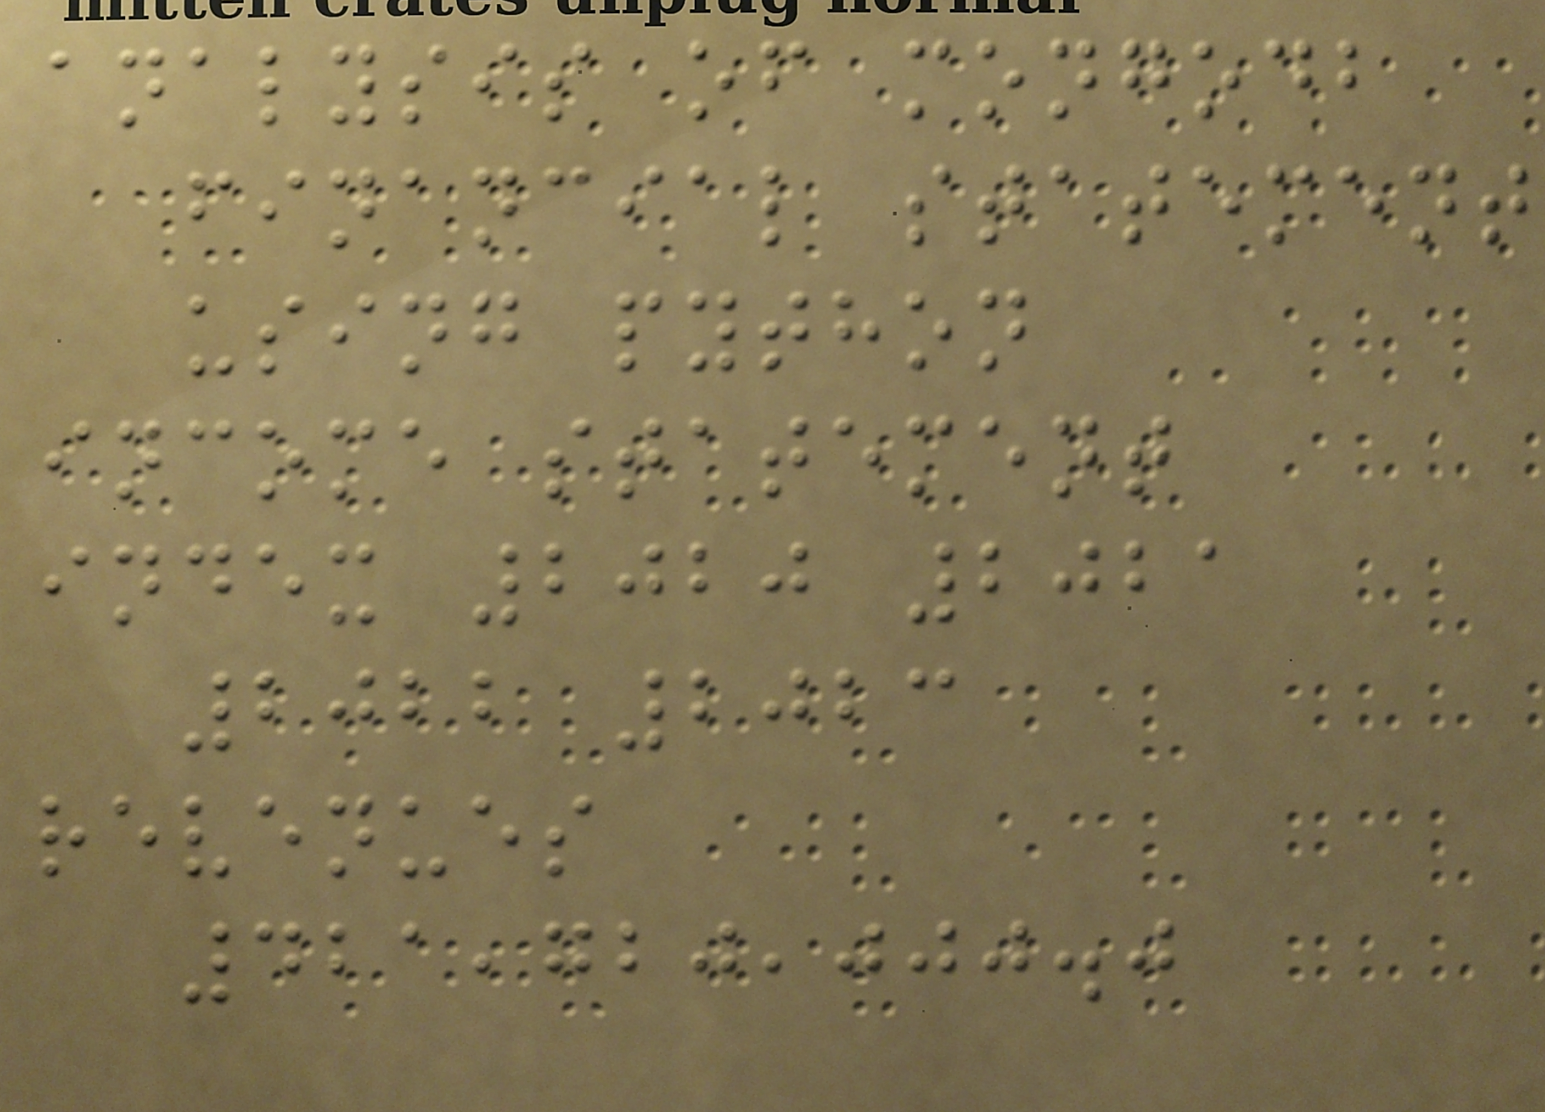analysis of mongodb
financial statement
using python
income statement
index 2020 2021
2022 2023
revenues
421,720,000.0
